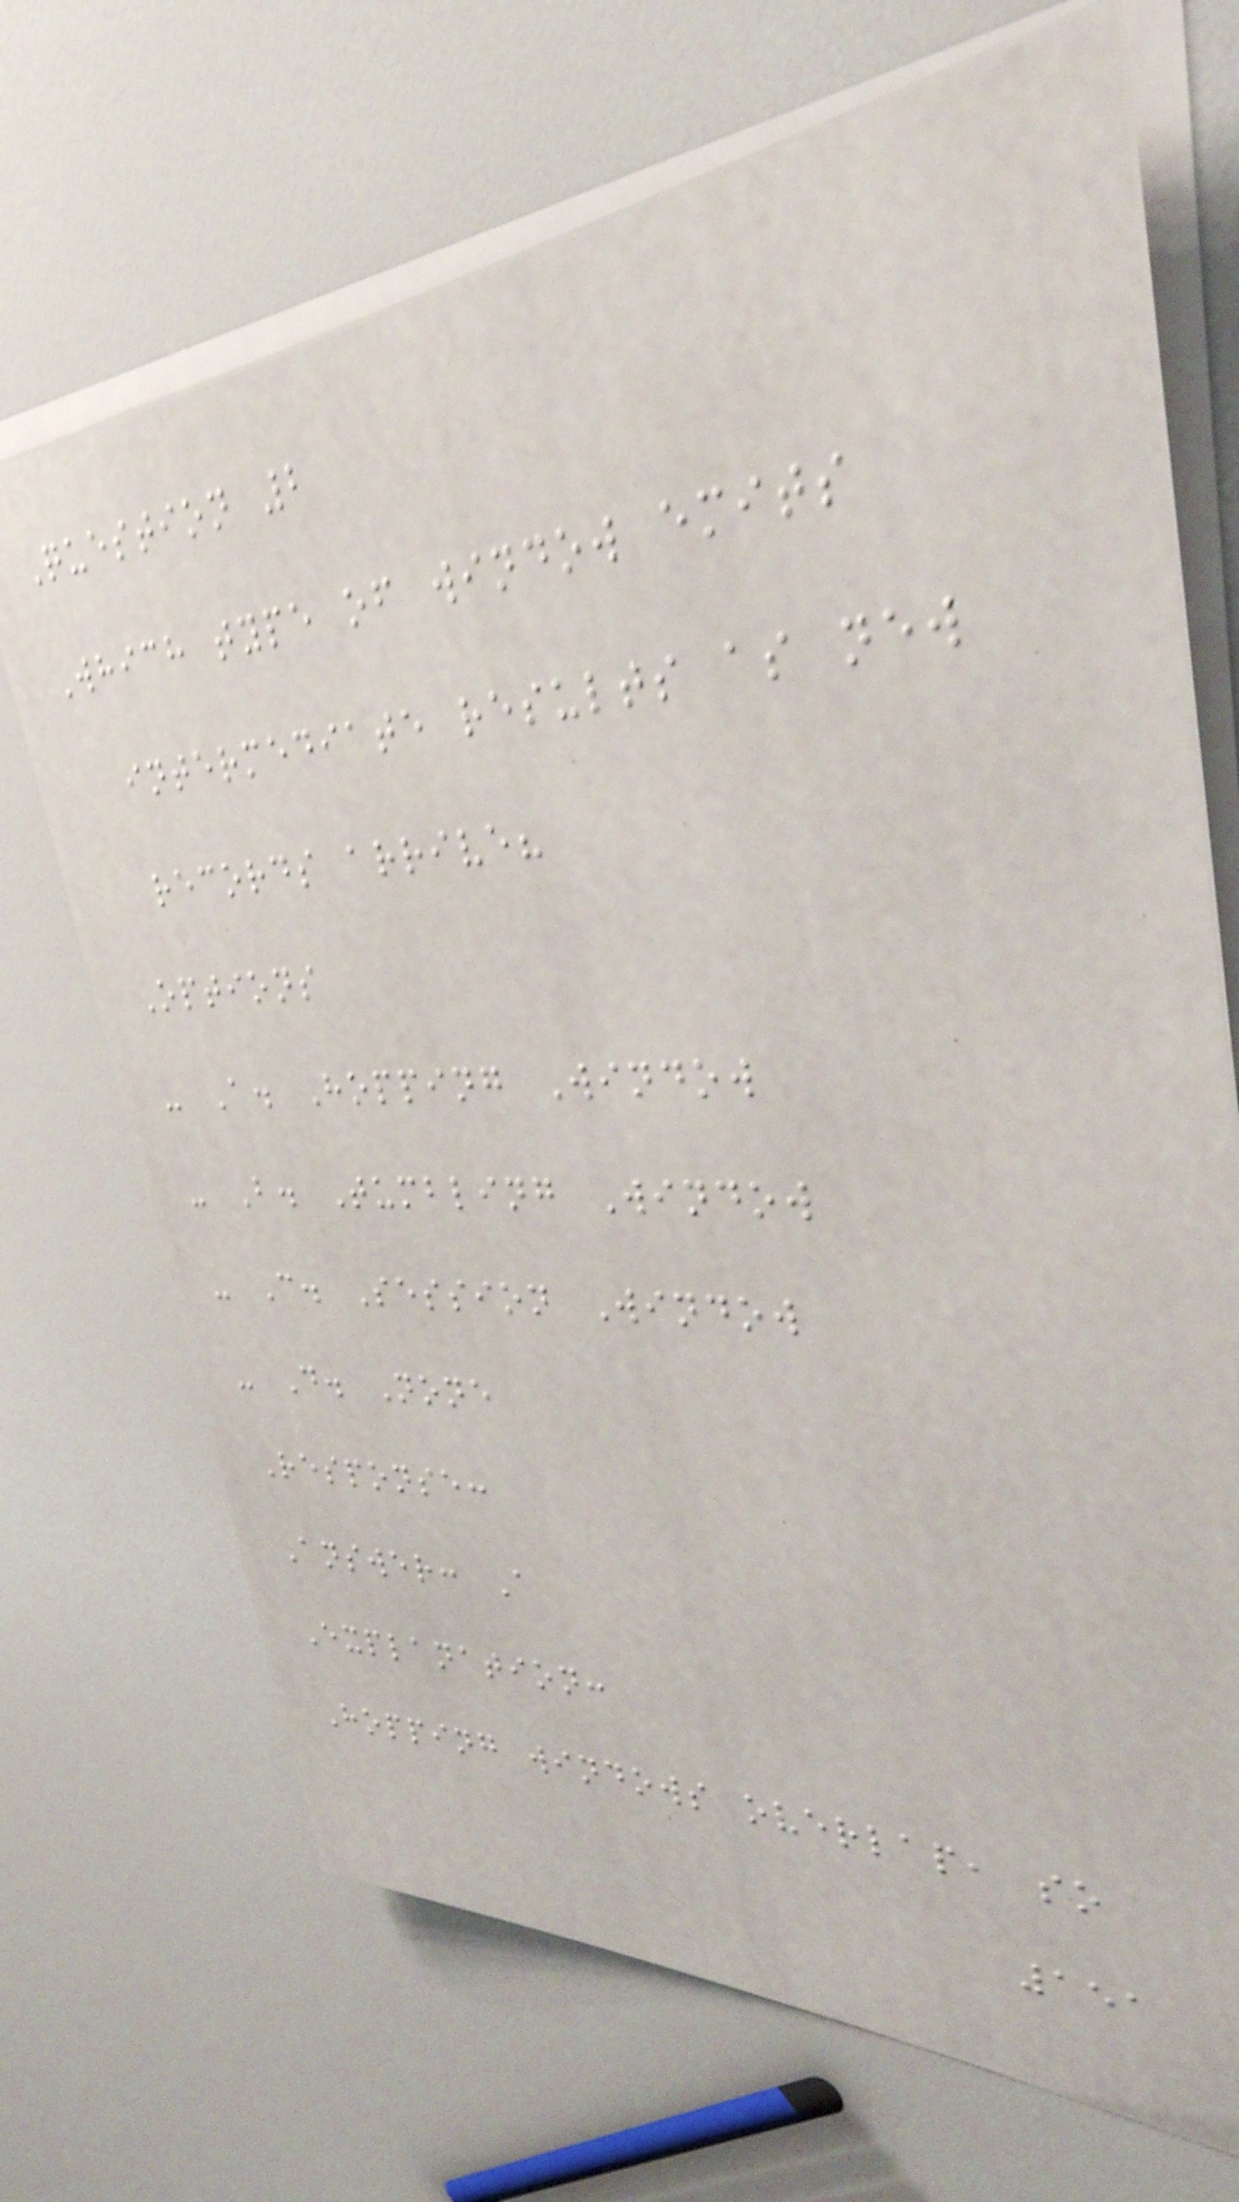Question 2
Which type of window emits
intermediate results as new
records arrive?
Options
- A. Hopping Window
- B. Tumbling Window
- C. Session Window
- D. None
Response:
Answer: A
Explanation:
Hopping windows overlap, so
151
